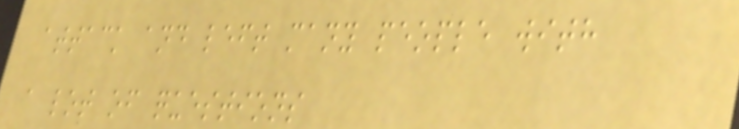attack and left many people with
a lot of questions
